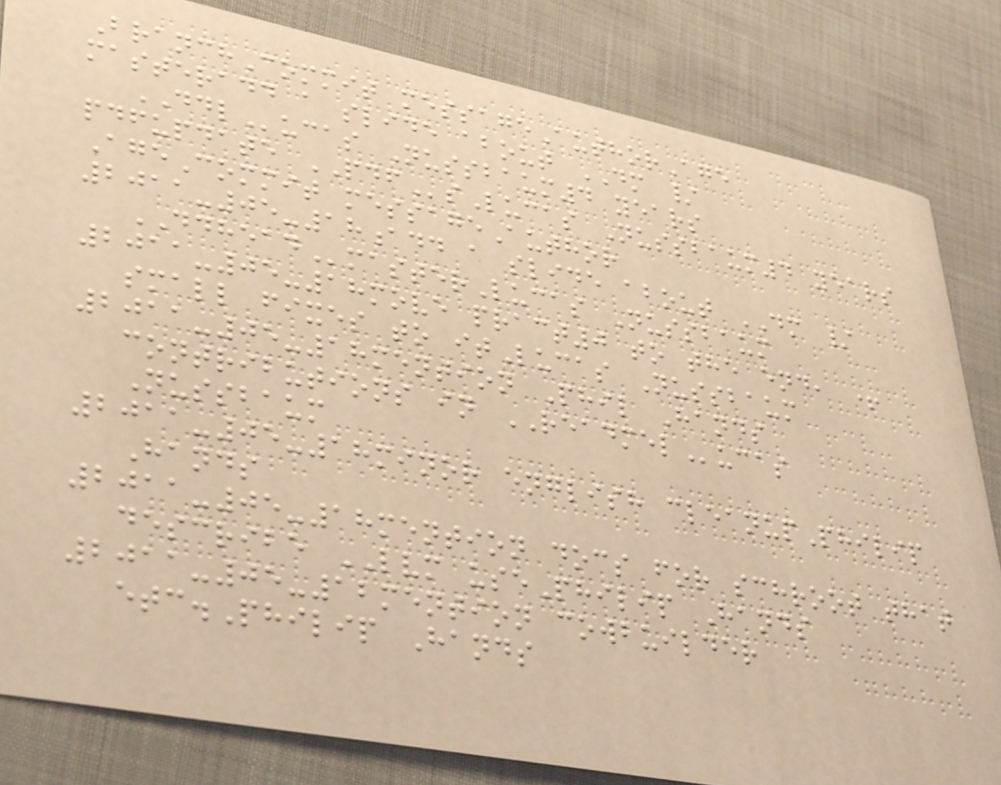BranchCommit messageAuthorAge
masteradd a slide about DM /
DDLucas Nussbaum4 years
pdfupdate PDFsLucas Nussbaum4 years
AgeCommit messageAuthor
2011-05-18add a slide about DM /
DDHEADmasterLucas Nussbaum
2011-05-18move pract0 to the end, +
small fixes to itLucas Nussbaum
2011-05-18mention Phil Hands
contributions in READMELucas
Nussbaum
2011-05-18minor english cleanupPhilip
Hands
2011-05-18mention docs for schroot that
describe LVM usePhilip Hands
2011-05-12mention cowbuilder
etc.Philip Hands
